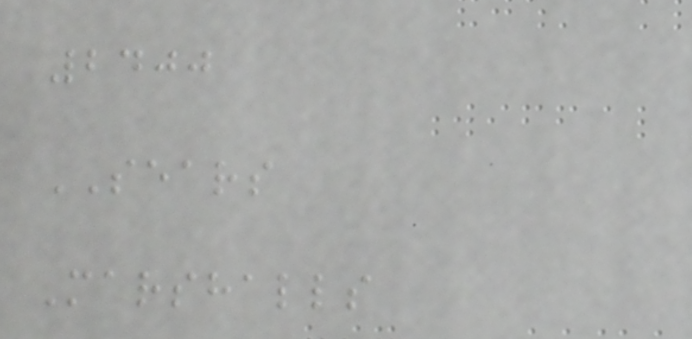2400
SEARS
Marshalls
